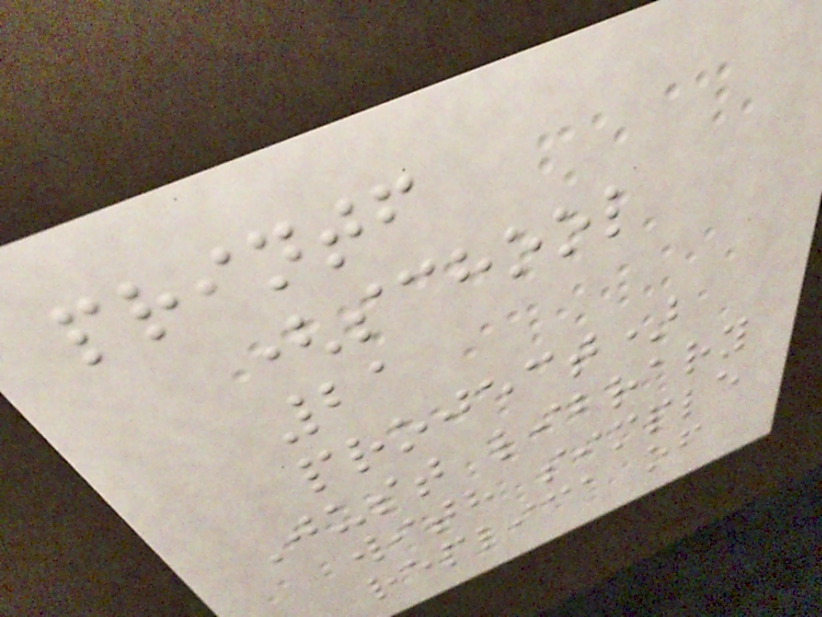printf
(school
21
project)
Just library
with simple
replica of
